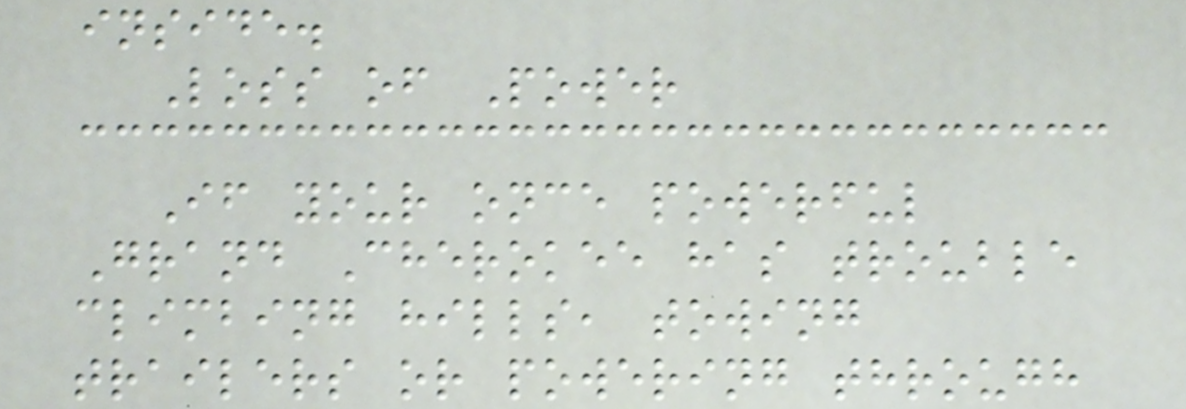inside.
Loss of Power
If your once powerful
Grand Cherokee has trouble
climbing hills, towing
trailers or powering through
